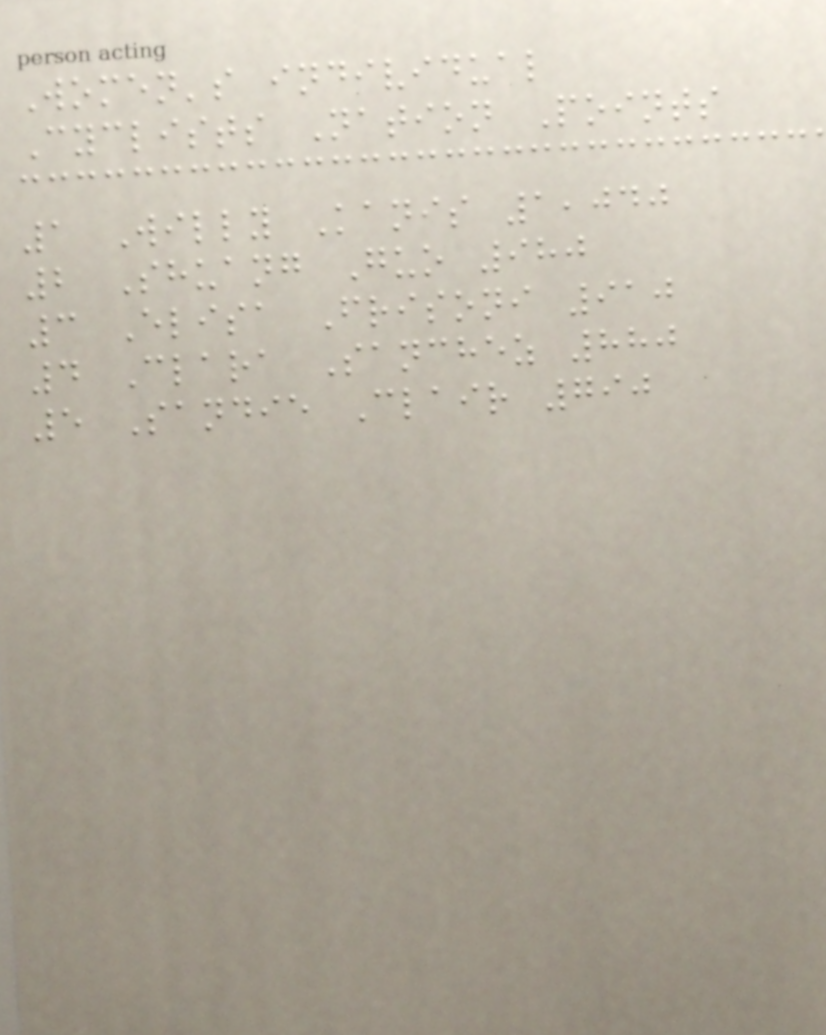Women's individual
Cyclists Nation Points
1 Willy Kanis 1,040
2 Shuang Guo 980
3 Elisa Frisoni 910
4 Clara Sanchez 880
5 Sandie Clair 790
